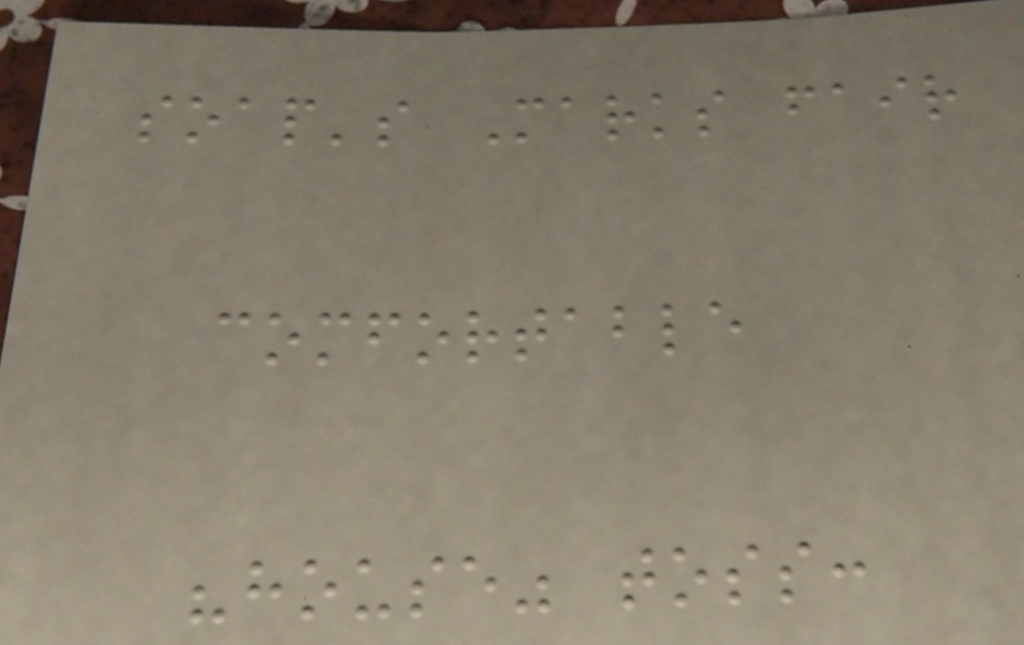soap's Marks fair
comfortable
"house" toss:
